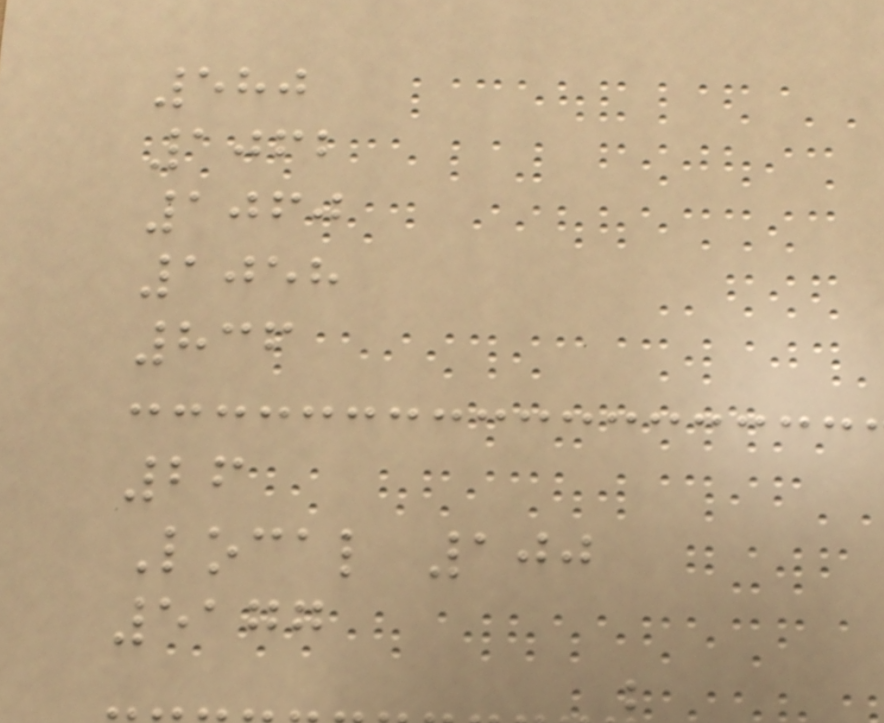580
1062
1060
1058
836
26
Local 100
5177
